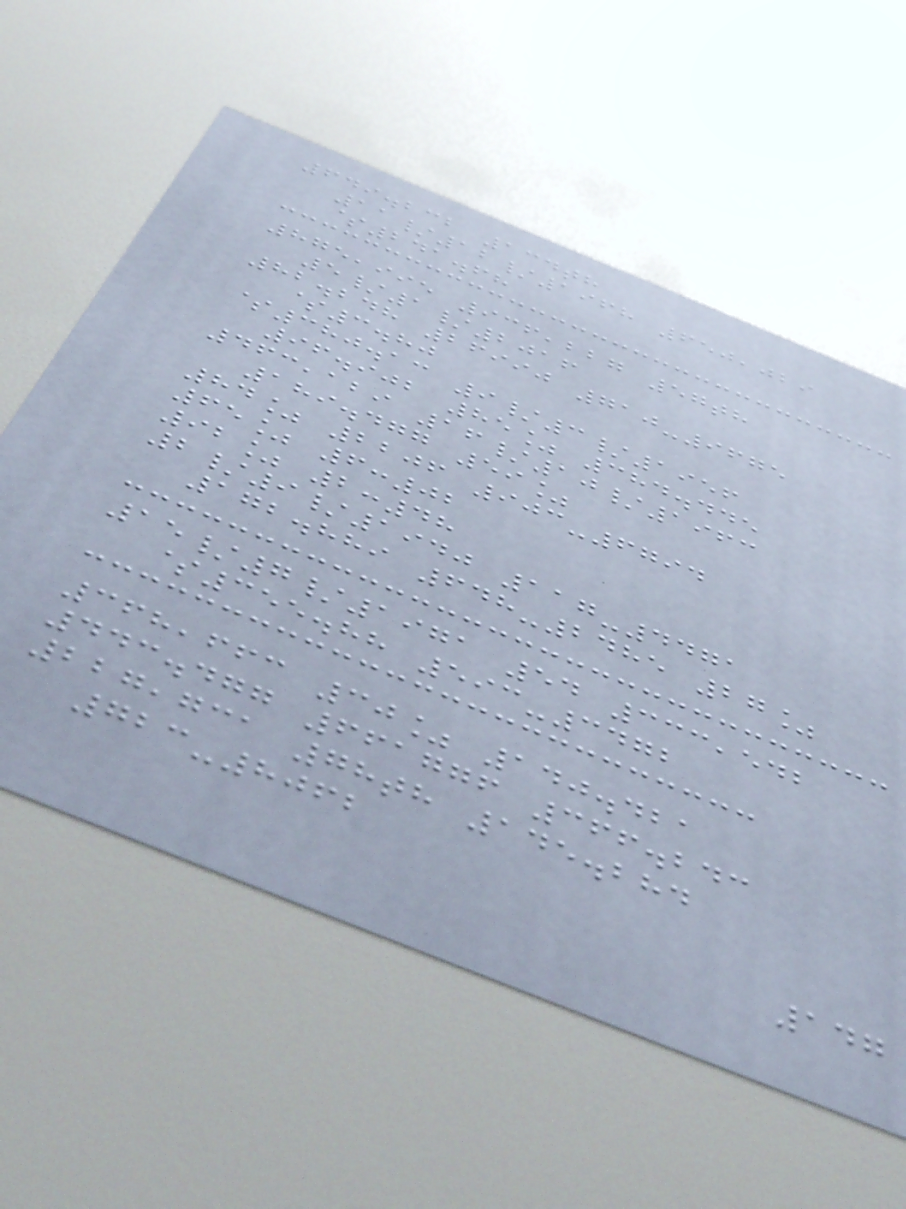649.232 134th
11/12/1968 650,029
$241.68
875,995 936,227 57th
5/1/2016
82.248 26990 710-9675
$3.80
$380.13 9/3/1956
96.902 85% 384.445
463,129 16/10/1963
189.477 59%
84% 2206 903-6794
65% 6:02
92% 2:48
2/9/1940 117-4471
172.889 648-2485 27%
15/7/1971 54 333,542
$355.88 593-3472
368,663 30% 140.421
443.477 661776 366.243
227,731 78th 145.284
723-8062
147
